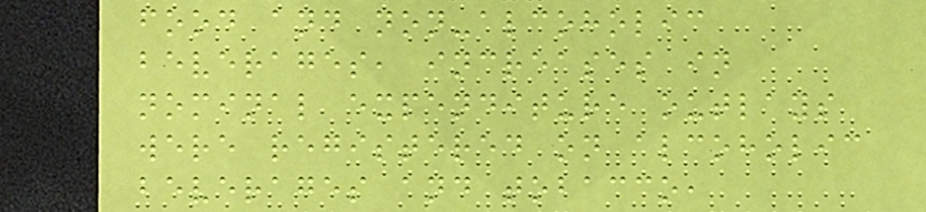food and non-alcoholic
beverages, increases in
nominal expenditure outlays
were registered on alcoholic
beverages and tobacco,
